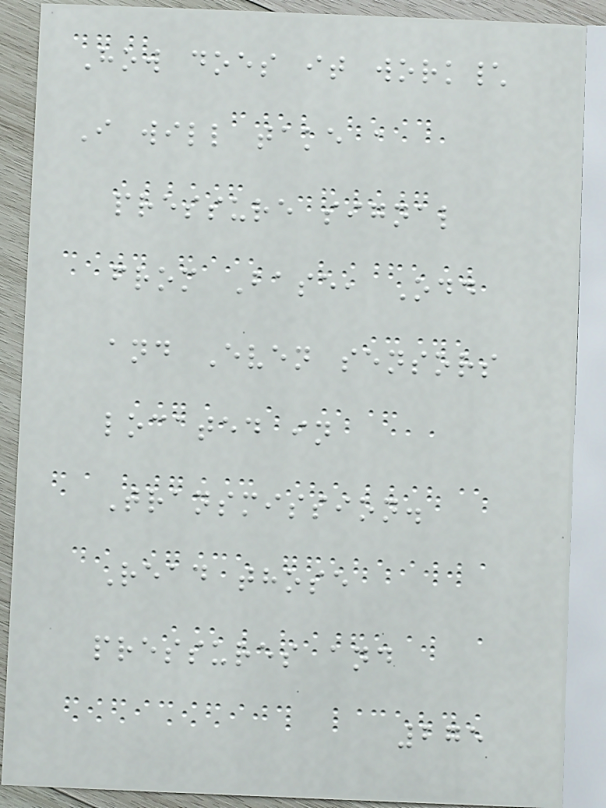How does it work\
I will take a
pressure signal
from Base, Odd
and Even sensors
located in
Transmission.
Read those
pressures and
275
